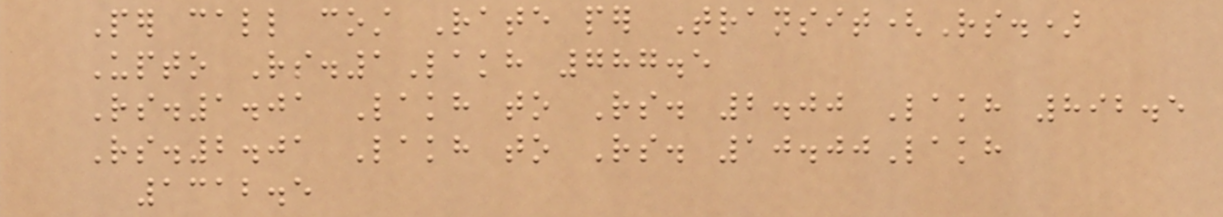Per call cost Rate per Transit(Rs.)
Upto Rs.1Lakh 787.5
Rs.1.01 Lakh to Rs. 2.00 Lakh 892.5
Rs.2.01 Lakh to Rs. 10.00Lakh
1312.5
